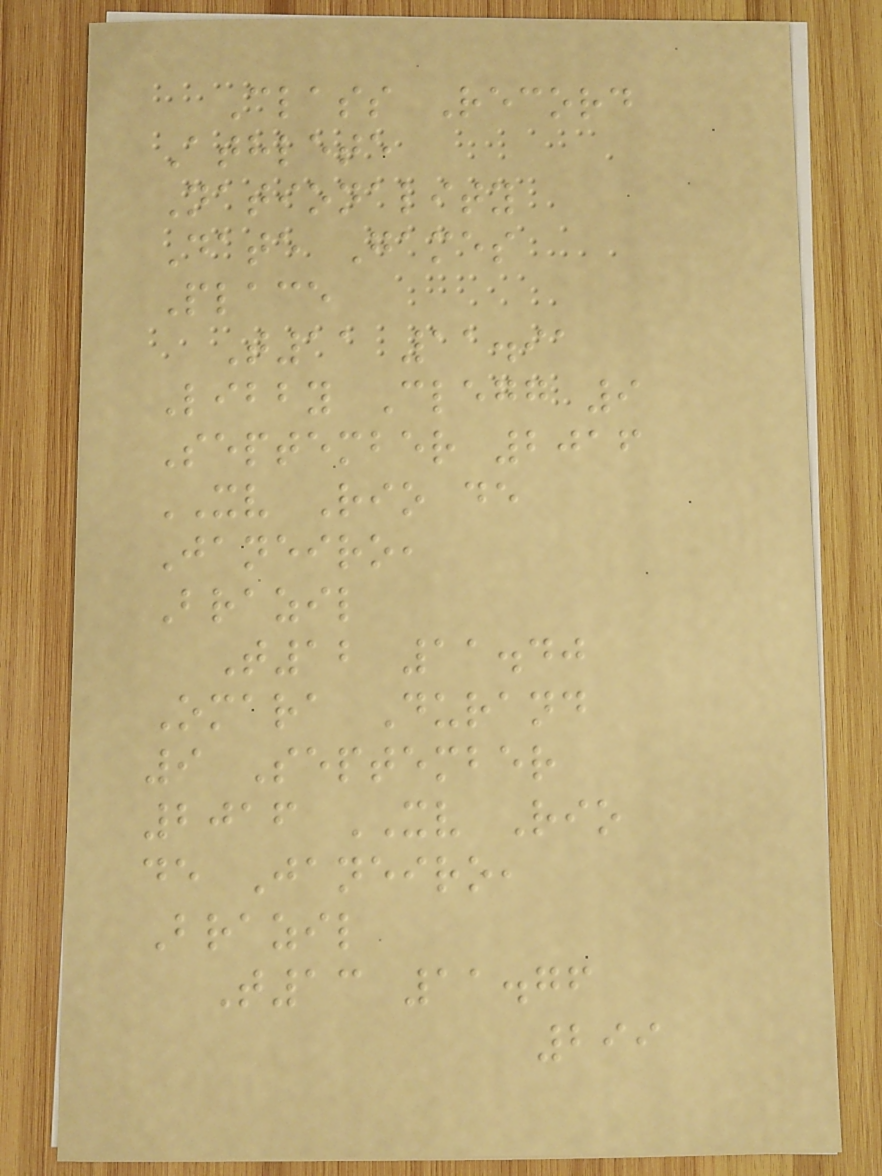Class Record
Athlete
Nationality
Date Games
Place
T11 11.91
Libby Clegg 9
September 2016
XV Rio de
Janeiro,
Brazil
T12 11.40
Omara Durand
9 September
2016 XV Rio
de Janeiro,
Brazil
T13 11.76
299
